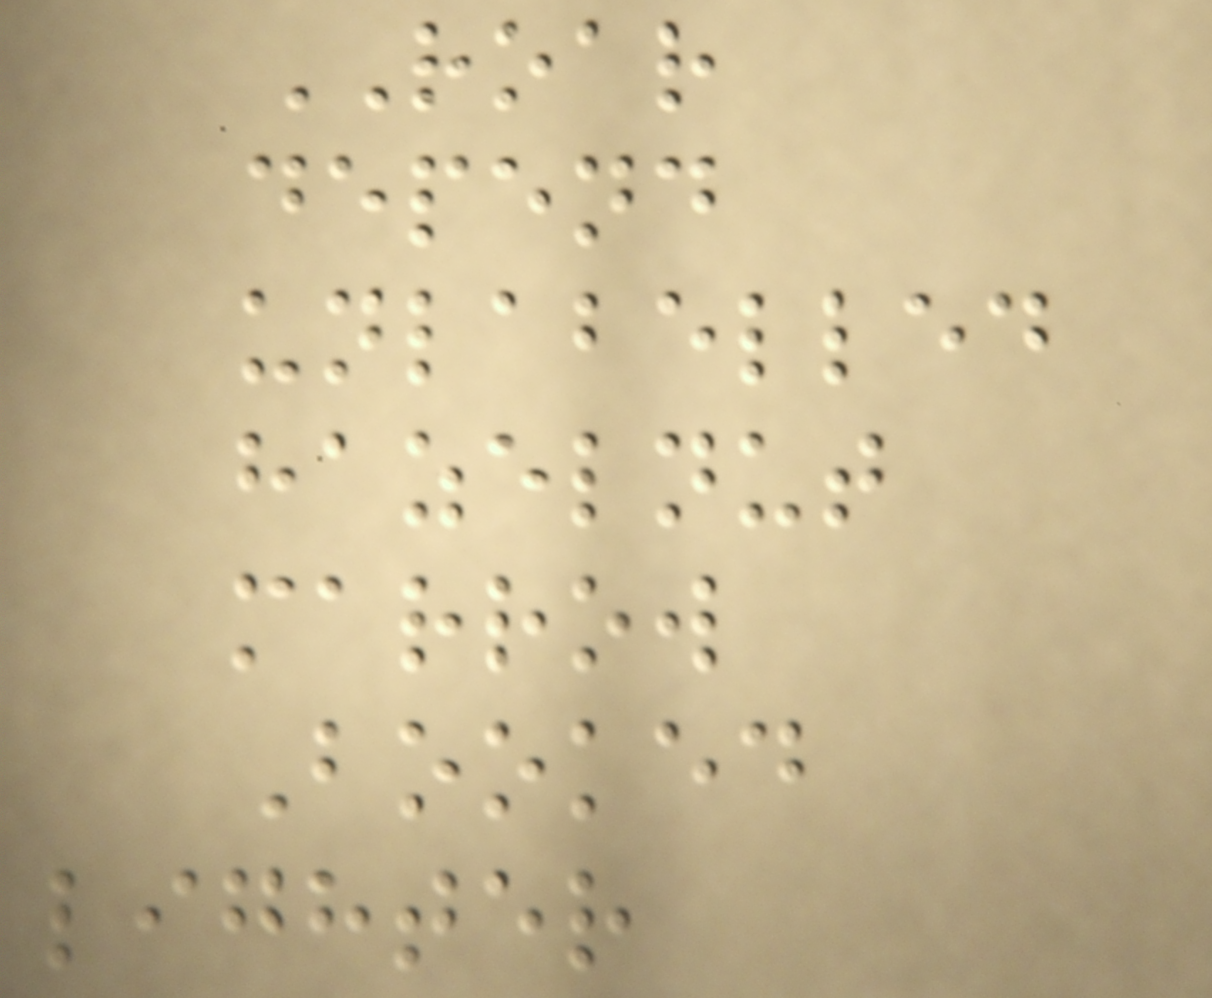ROAR
depend
unlabelled
hazelnut
marrow
Booked
lighter
